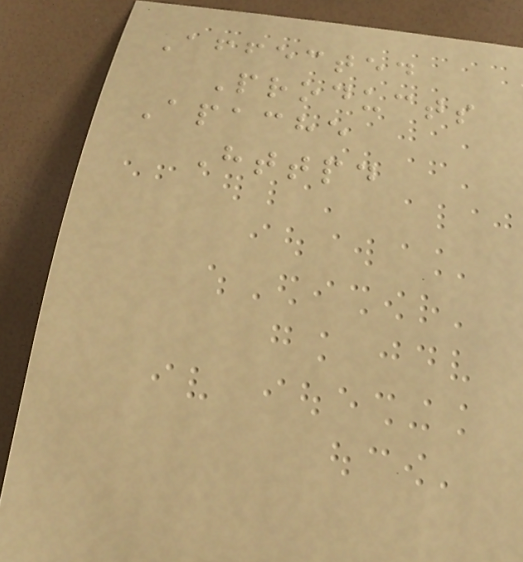Affected
Products
Apache
Httpd
